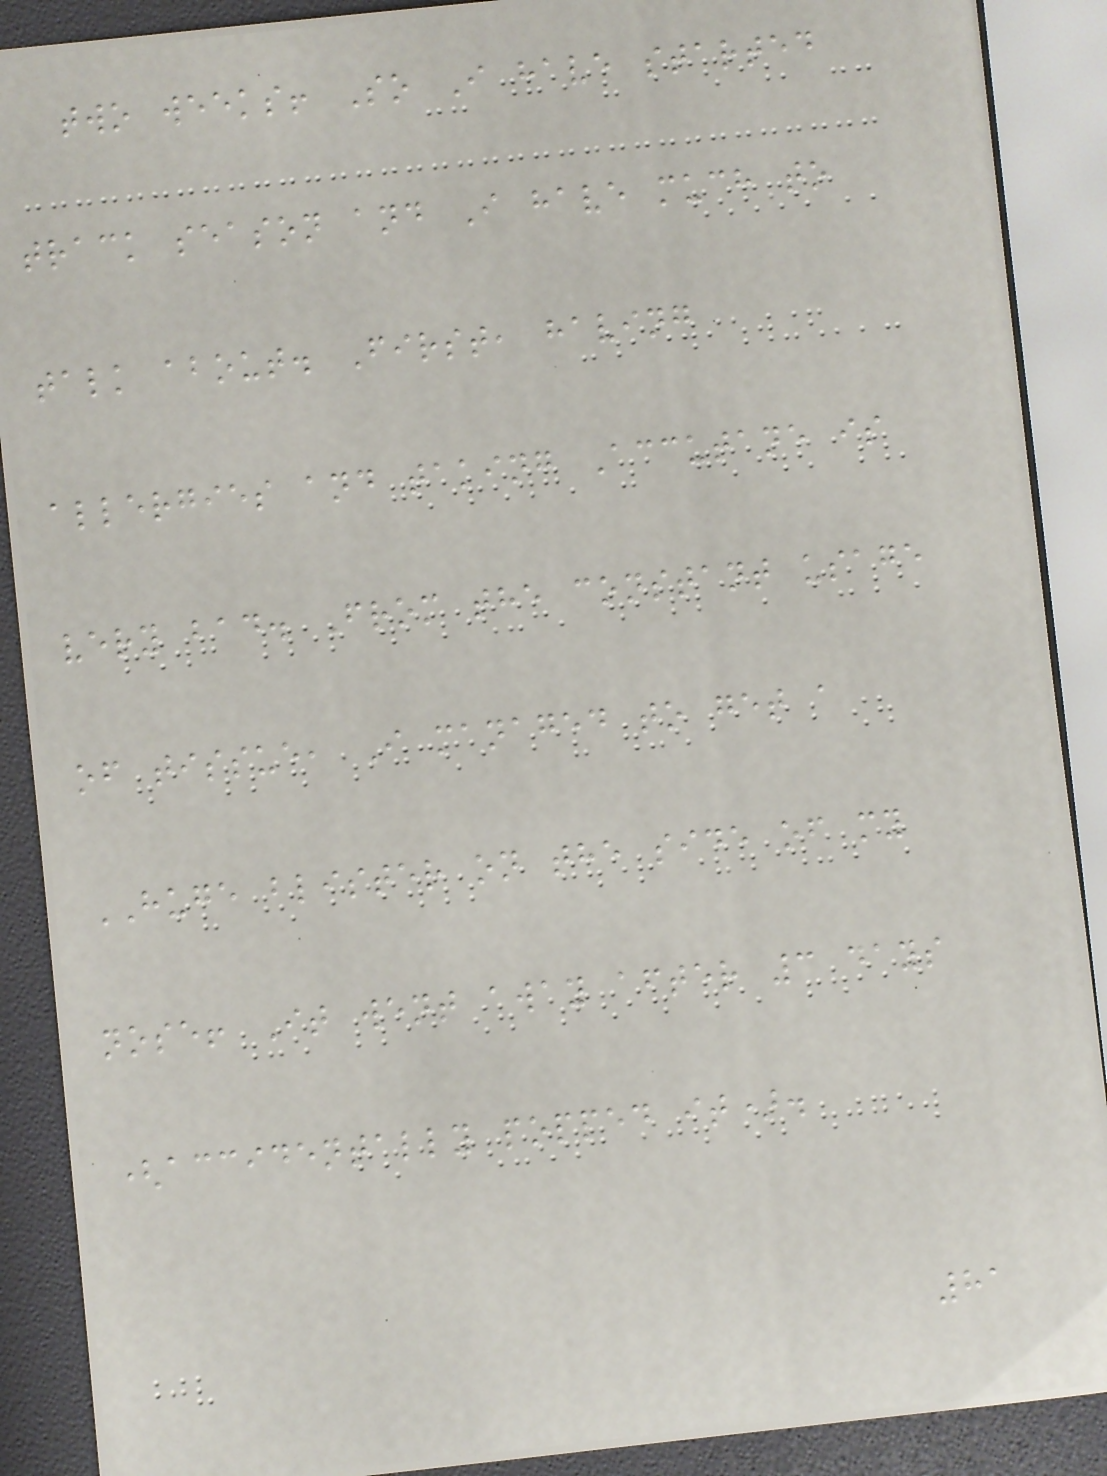two weeks! So I have started
track season and I have much to
talk about. First, having
allergies and taking Accutane is
very bad. From the constant usage
of tissue, I managed to get a
HUGE blister on the side of my
nose! It went away after 3 days
(accidentally popped it).
81
